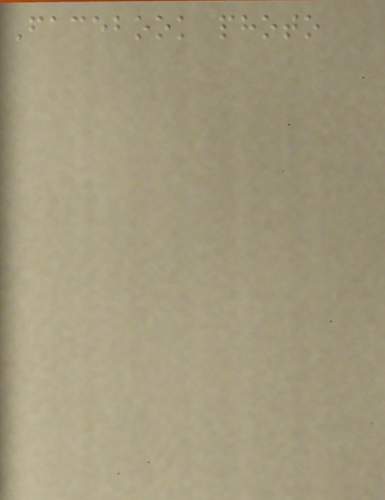Facebook photo
